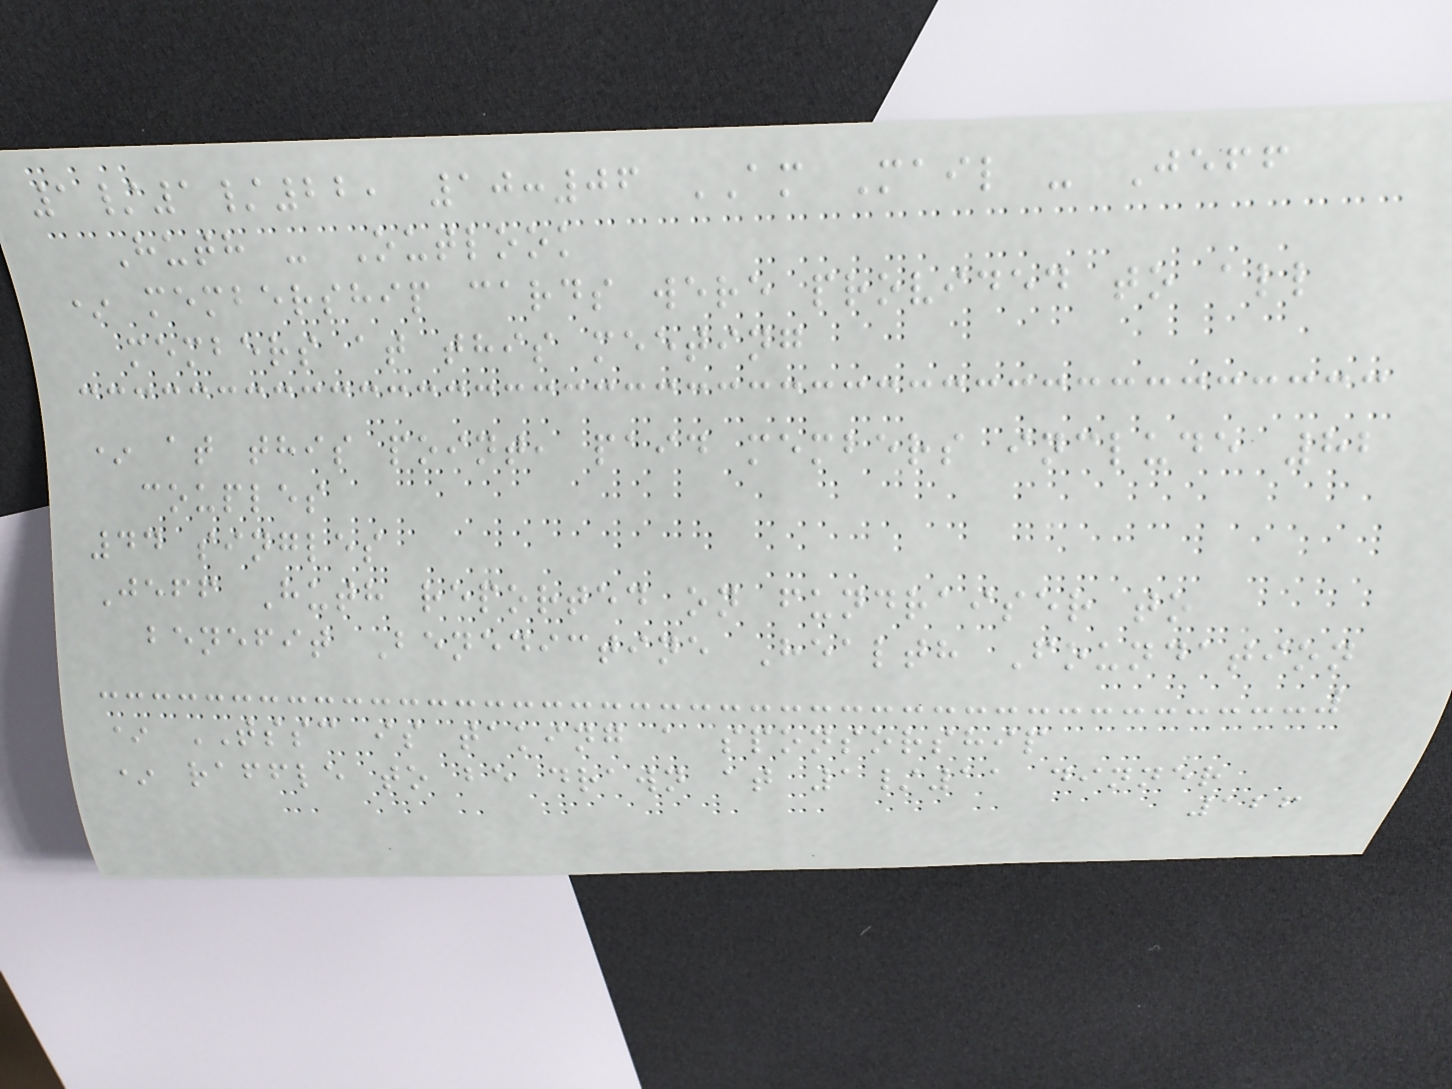1/1/22, 10:06 AM Mail - Jeff
Huth - Outlook
* membership cards were provided to all
members at this meeting
* at this point, paid members include 82
couples
44 singles
Jeff Huth reported on fundraiser to
benefit Benedictine Health Foundation
* TSSC is taking a sponsorship
* raffle to be drawn at 1/11 dinner
126
